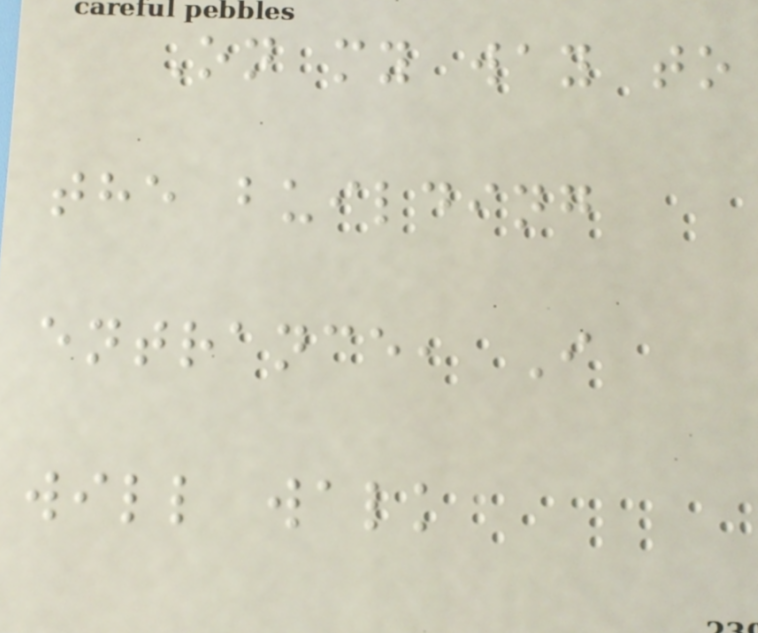On my way to
the building
entrance, I
will walk
